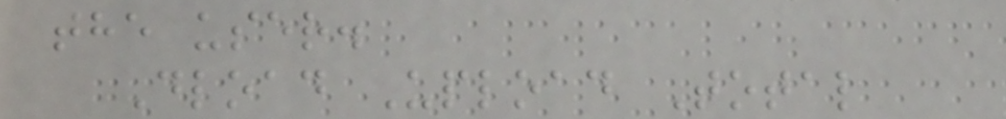the user.
Dload Upload Total
